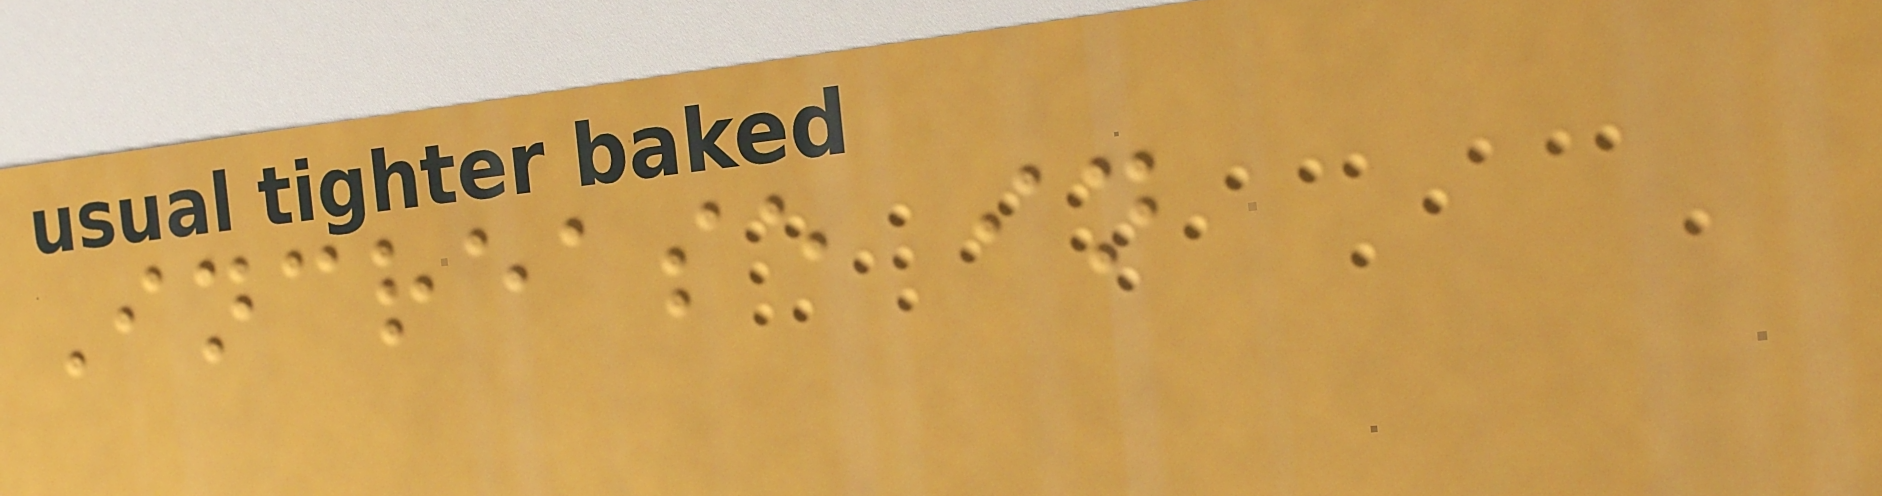Increase in
